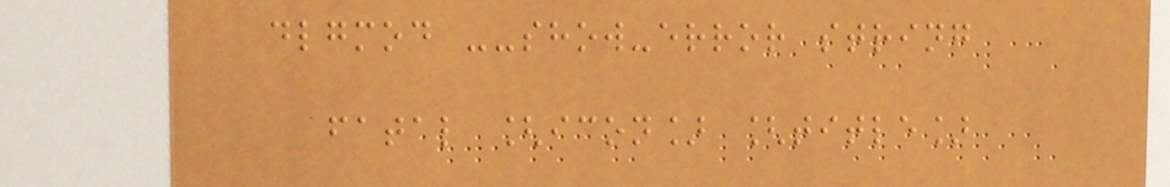dlgmod --show-error string
fatal [icon] [title]
